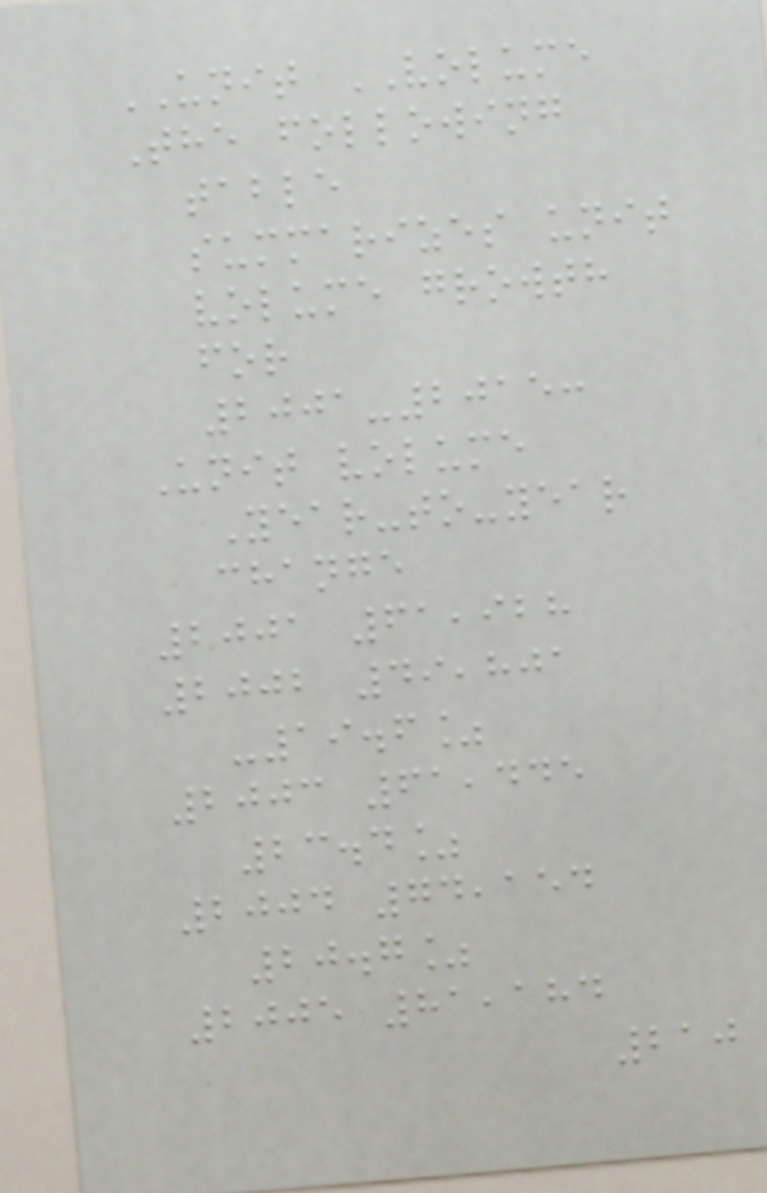UNIT VOLUME
The following
table
summarizes unit
volume growth
for
2001-2015:
Unit volume
Year-to-year
change
2001 61,928
2002 49,801
-19.6%
2003 61,445
23.4%
2004 74,154
20.7%
2005 81,184
210
